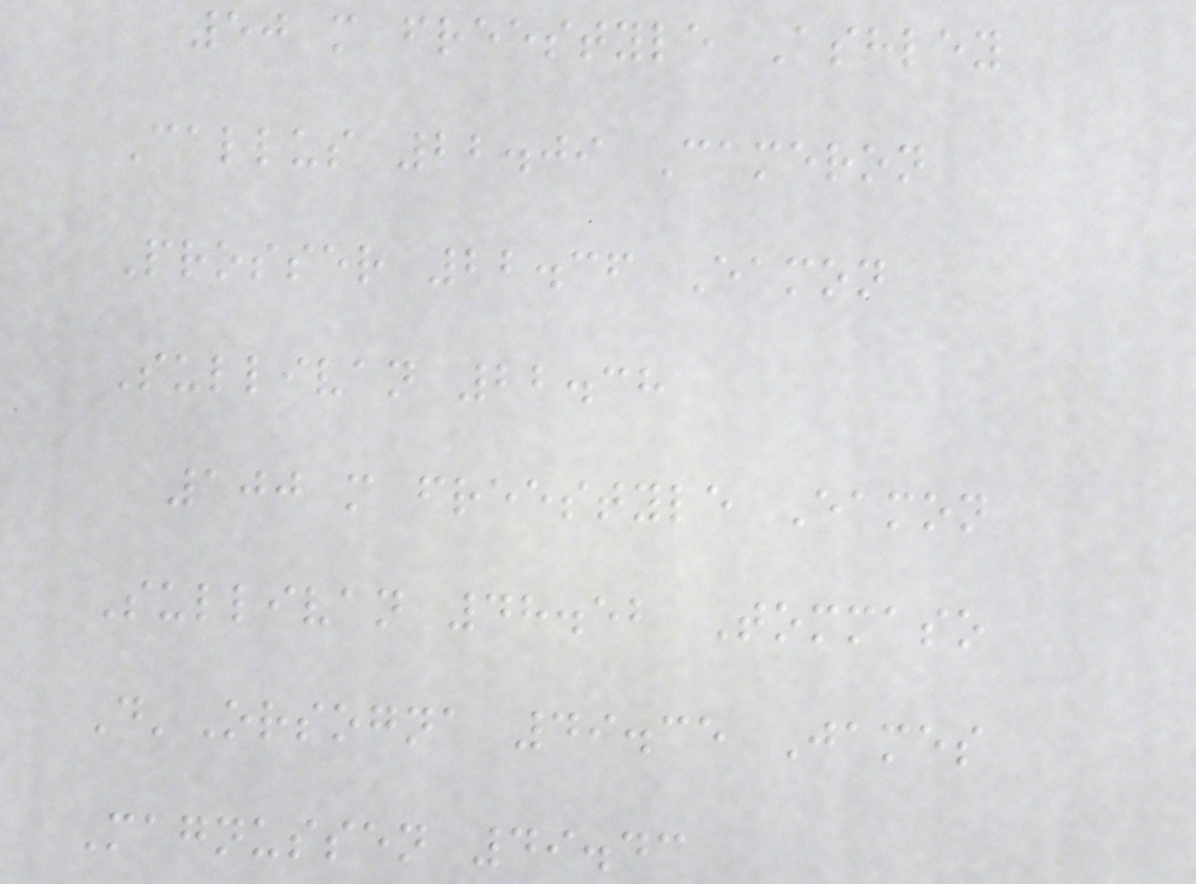50 m freestyle Ashley
Callus 22.09 Cameron
Prosser 22.36 Eamon
Sullivan 22.38
100 m freestyle Eamon
Sullivan 48.52 Tommaso
D'Orsogna 49.35 James
Magnussen 49.43
